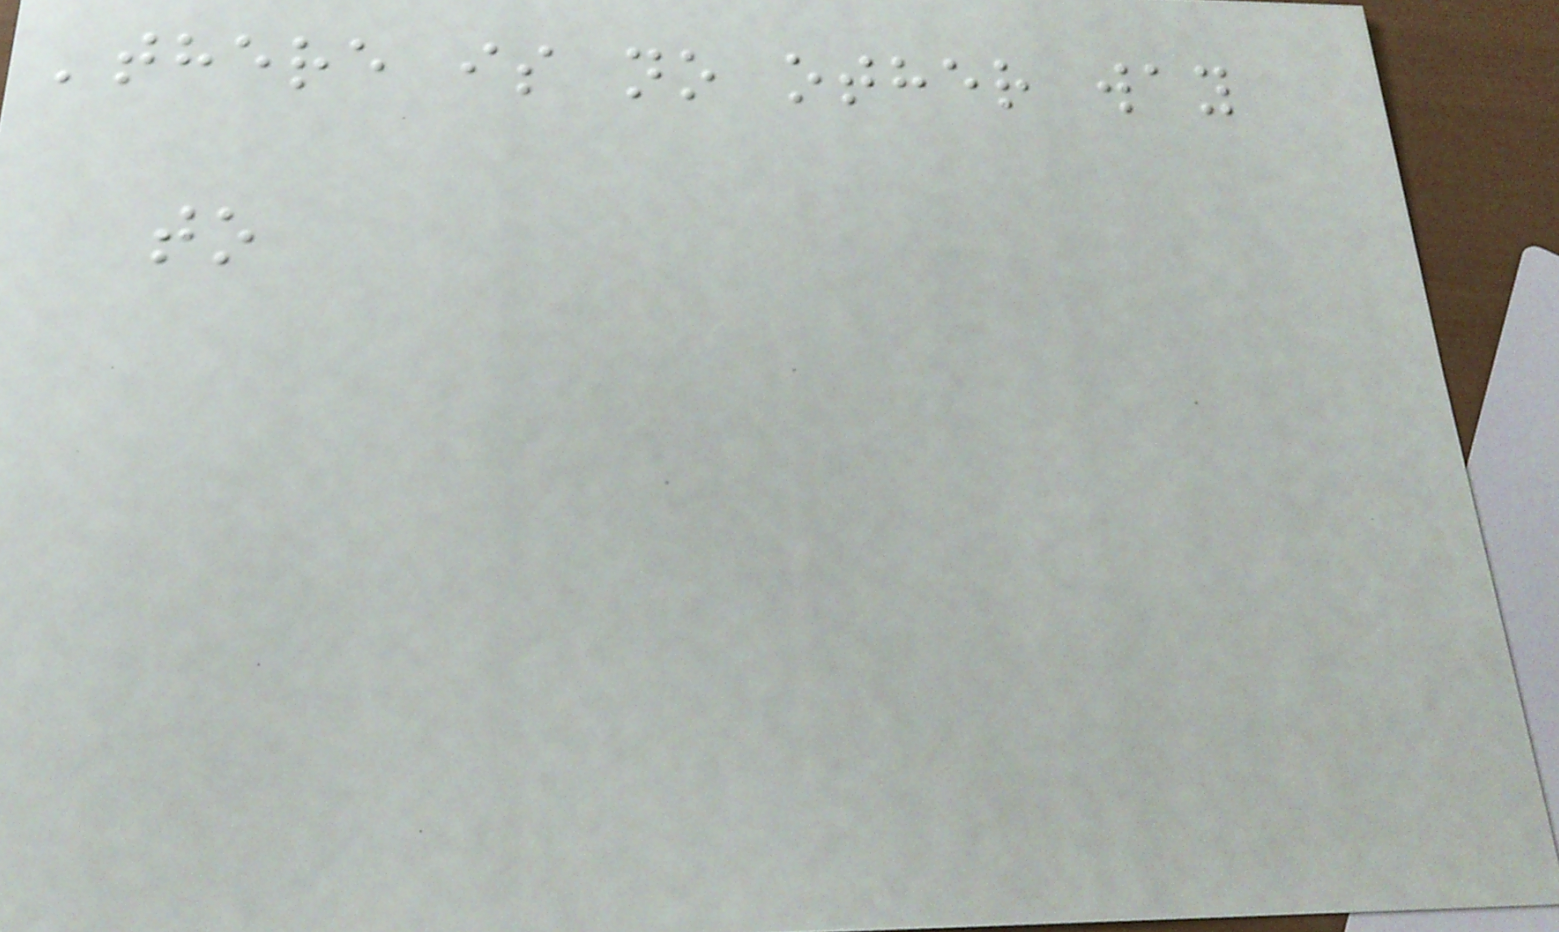'there is no other way
to
